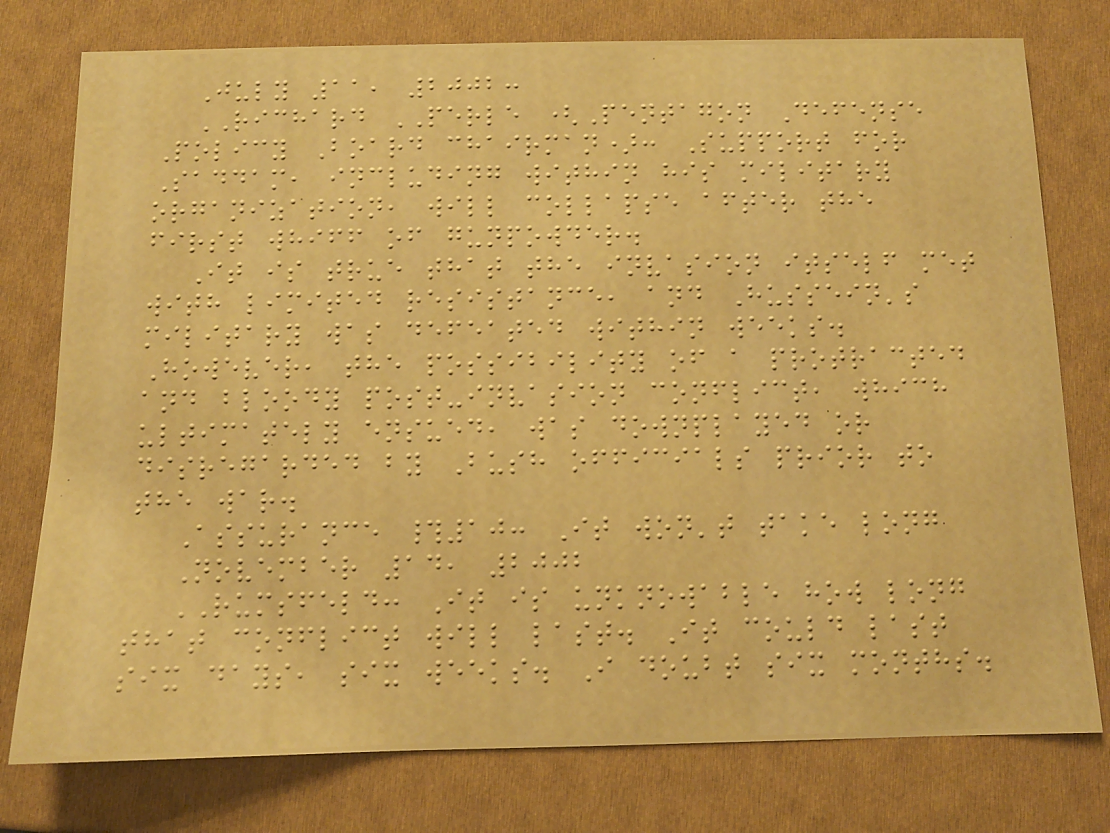July 11, 2002:
RICHARD PERLE (Pentagon Defense
Policy Board chairman): Support for
Saddam, including within his military
organization, will collapse after the
first whiff of gunpowder.
It is true that the invasion itself met
with limited resistance, and Hussein's
military was defeated within weeks.
However, the possibility of a protracted
and bloody post-invasion conflict, which
ultimately ensued, was downplayed or
disregarded by Bush officials prior to
the war.
Assurance #10: It won't take long
November 14, 2002
RUMSFELD: It is unknowable how long
that conflict will last. It could last
six days, six weeks. I doubt six months.
